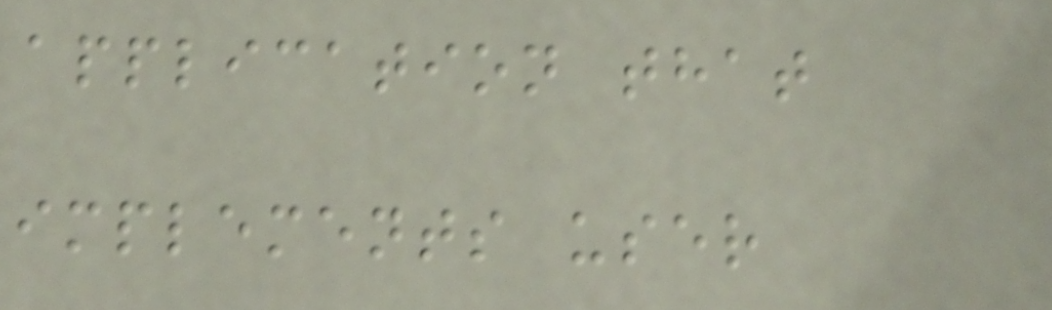application that
implements user
